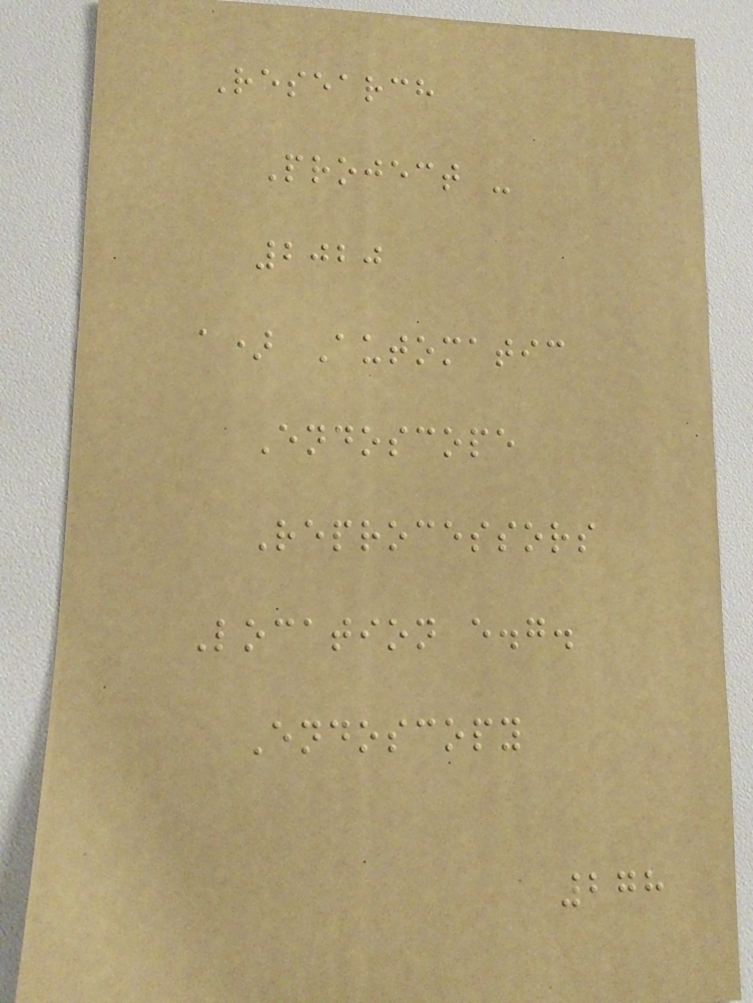Research
Project -
2020
a) Automatic
Endoscope
Reprocessors
Location e.g.
Endoscopy
278
